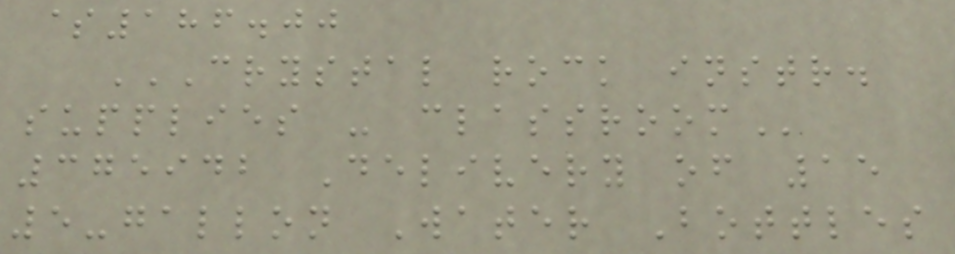$186.00
CRYSTAL ROCK INSTR.
SUPPLIES - CLASSROOM
375942 Delivery of 15
5-gallon Water Bottles
